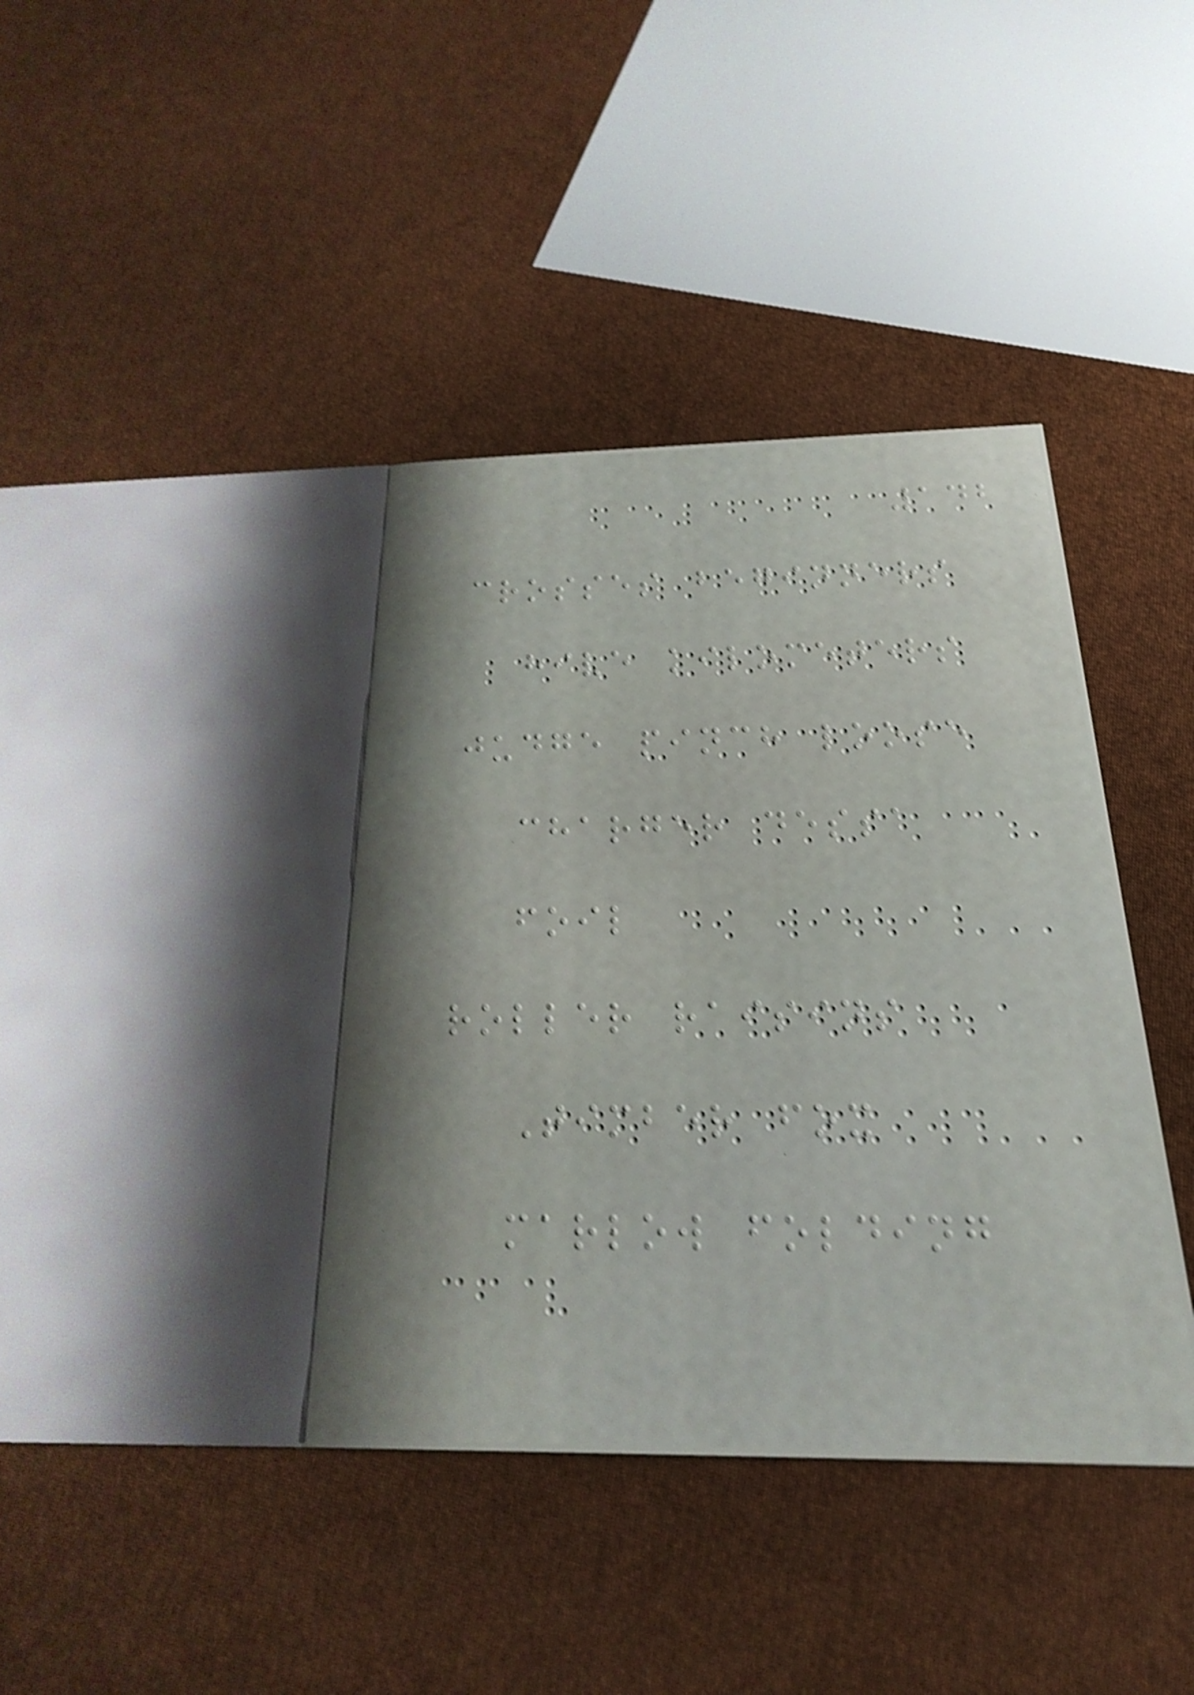142
crosses beginners
hive kilometers
judge pinch loose
charger dessa
foil
roller raisins
Timber fox
marlow folding
